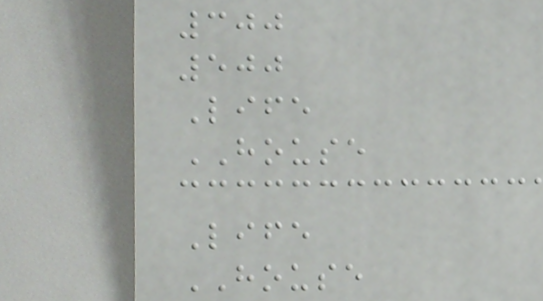300
500
Life
HOUSE
Life
HOUSE
